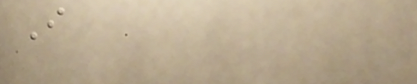I
